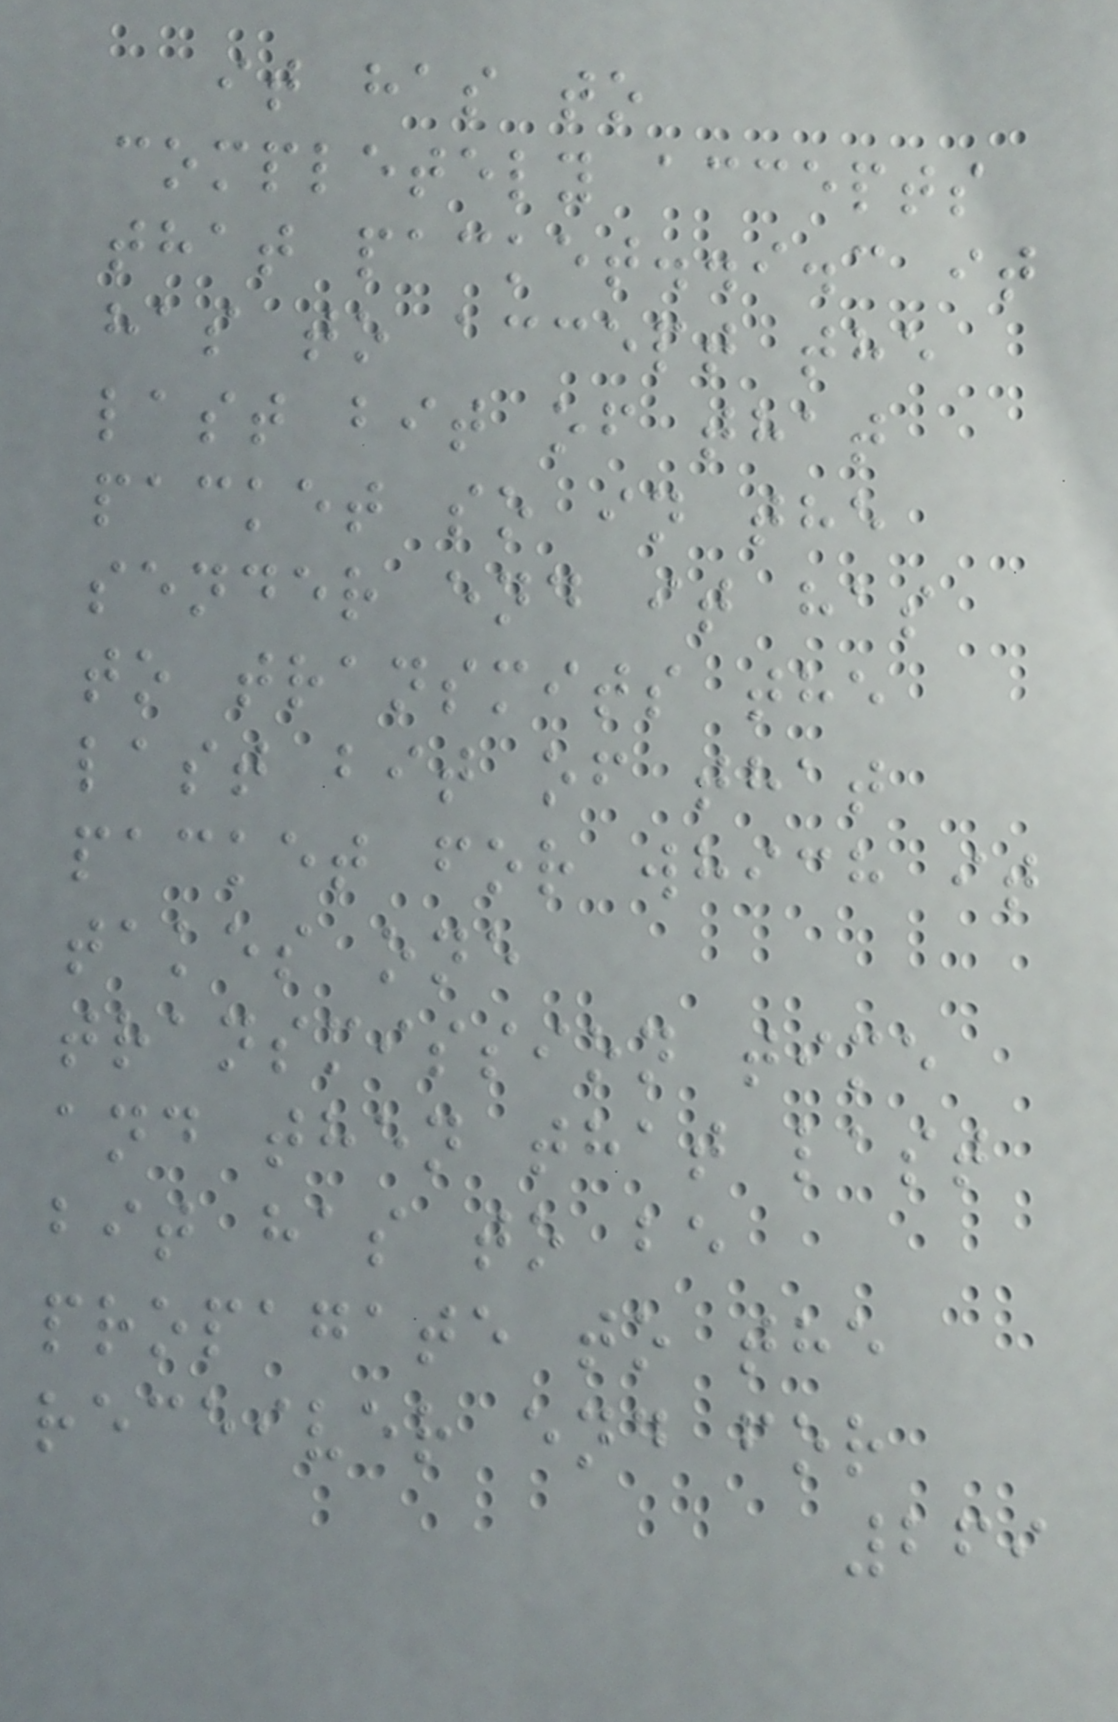it has to
completely accepts
that packet..i.c it
has to accept the
last bit of that
packet so in the
sender end it has
to transmits the
last bit of that
packet for which it
takes one
transmission time
and then that last
bit has to be
propagate to the
receiver end for
269
